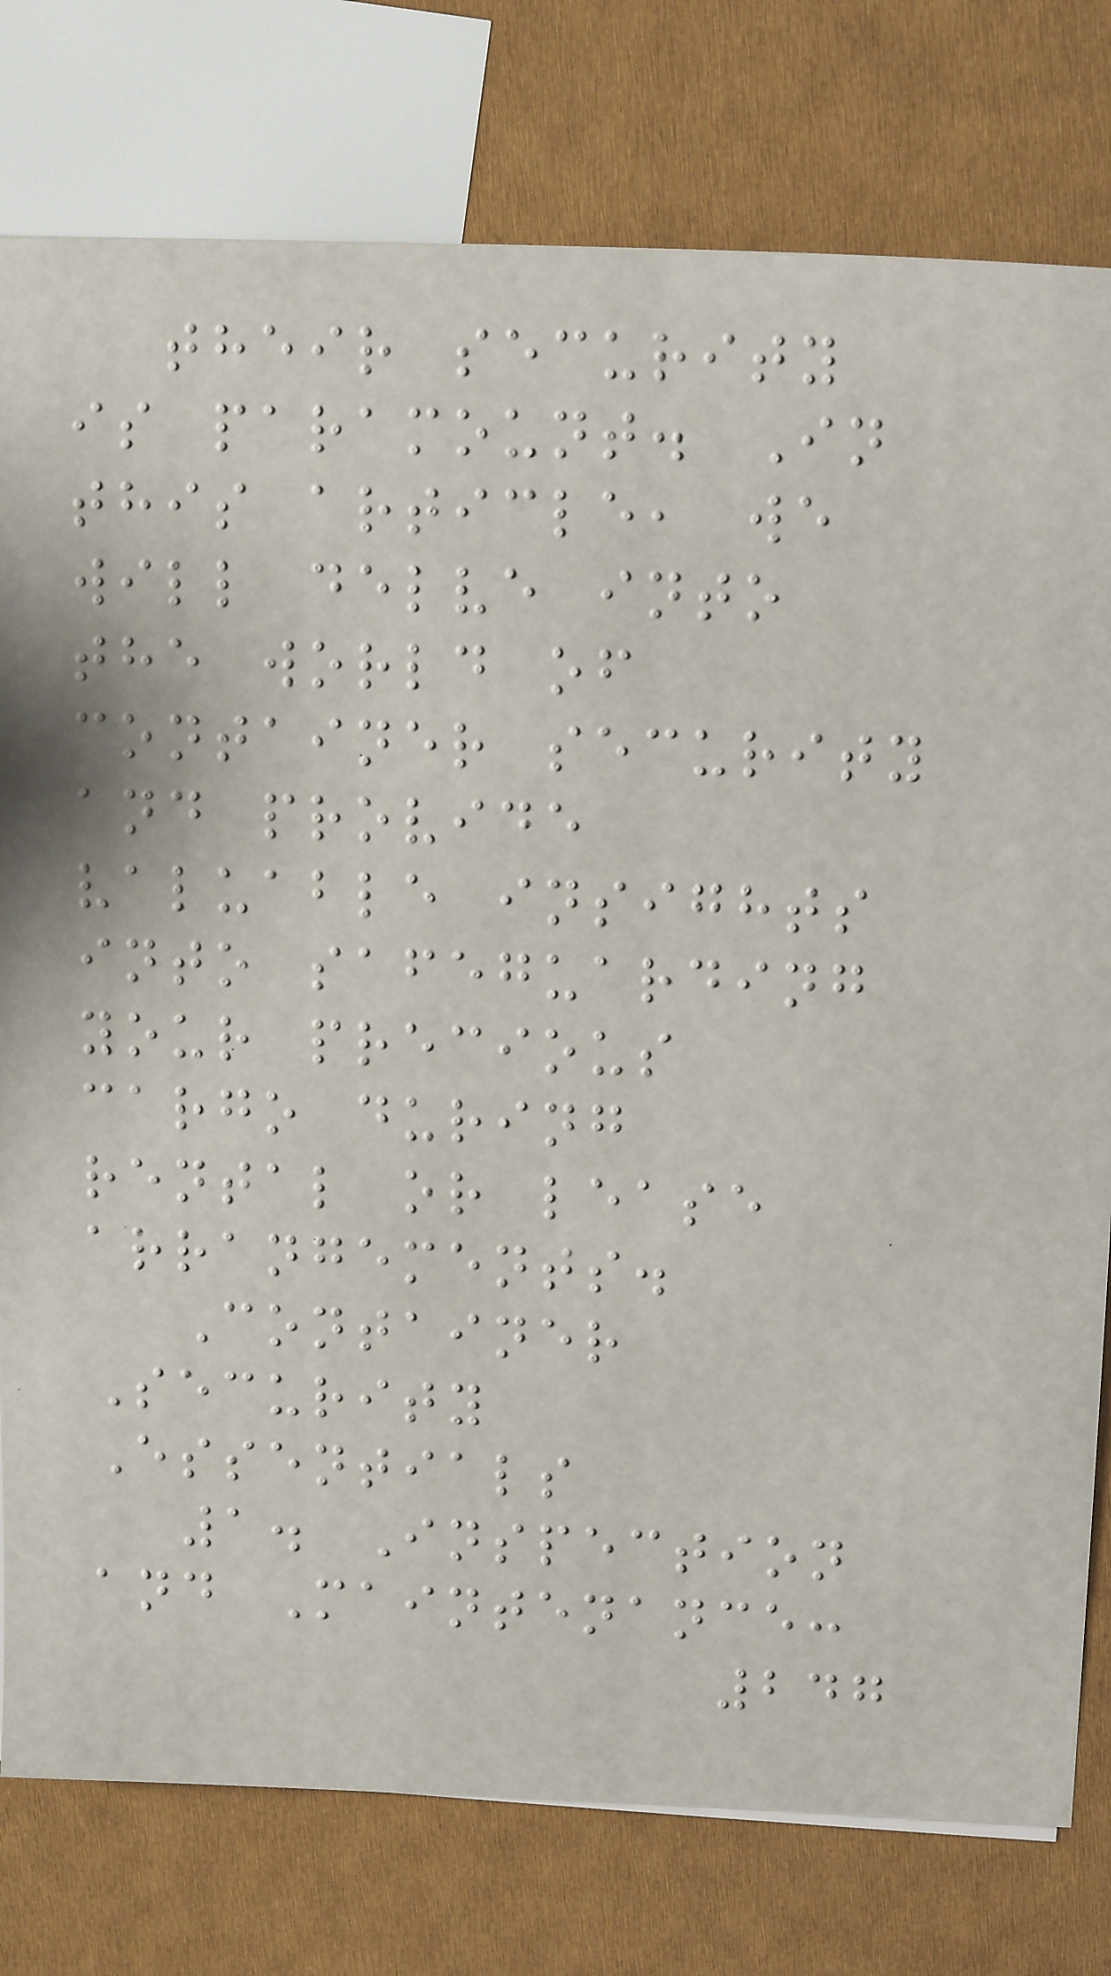their security
is paramount. In
this article, we
will delve into
the world of
container security
and provide
valuable insights
into safeguarding
your precious
cargo during
rental or lease
arrangements.
Container
Security
Essentials
1. Inspection
and Maintenance:
247
